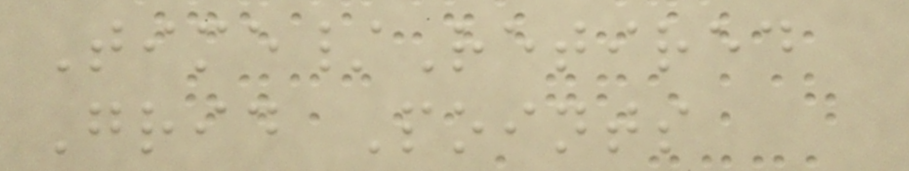Time/Retired
Grid Points
